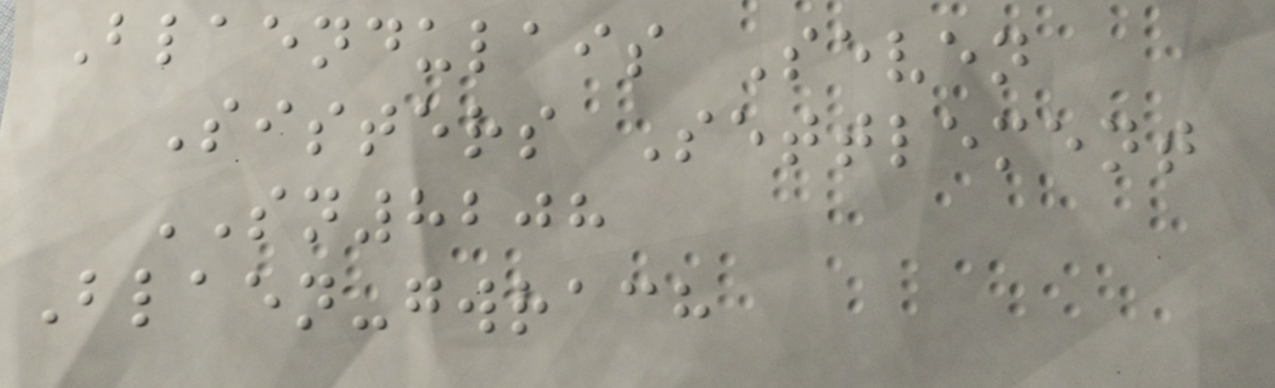Blaendulais Seven
Sisters Settlement
SN8208
Blaen-gwrach
